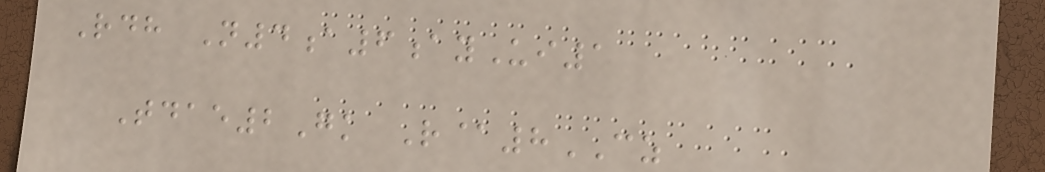Rdh N4a6ayUi1
Tdae2Gk R@8CZ
